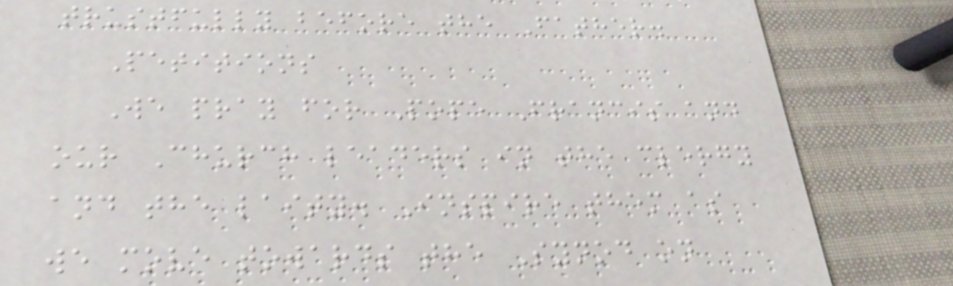trustfully before the Father.
Petitions
We pray for Pope Francis and
our Church leaders in the clergy
and the laity. Inspire them as
we move towards the Synod on
